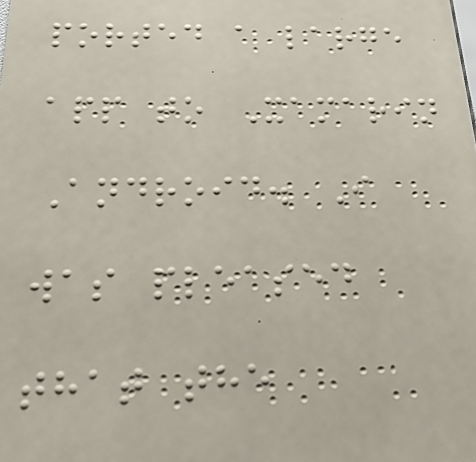ported a large
app to Xamarin
Android. I
was pleased
that the
